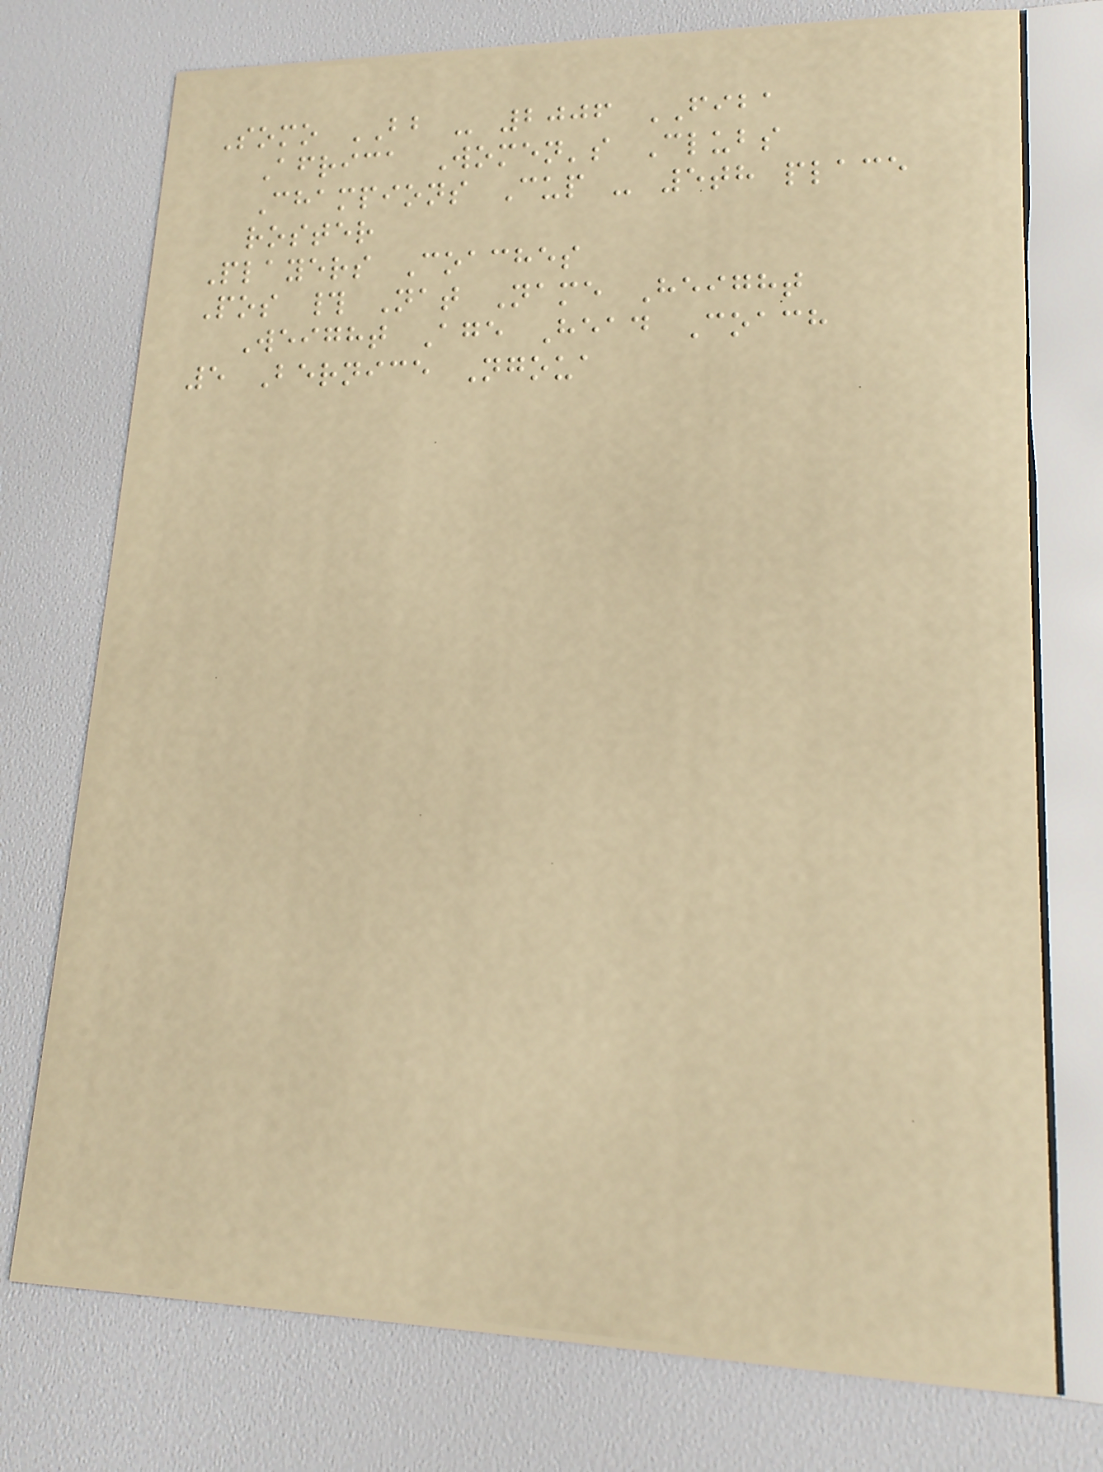Somo BB - 2006 FIBA
Africa Women's Clubs
Champions Cup - 5th place
roster
Players Coaches
Pos # Nat Name Height
Weight Age Head Coach
5 Bernice Ngoua
